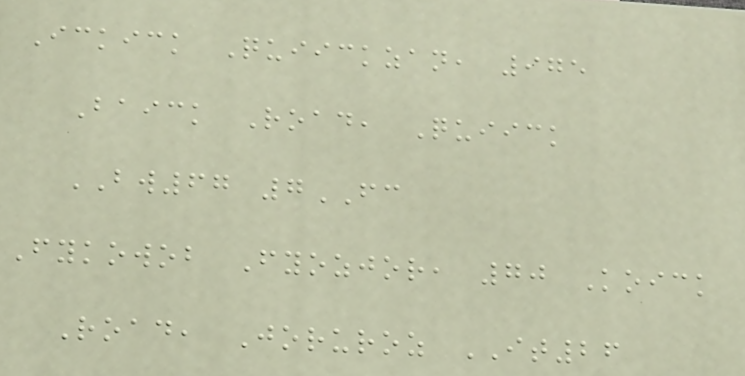Ickick Quiickzan, 975
Baick Road, Quiick
BW67 7FC
Fykowob Fyozjor, 70 Koick
Road, Joruroz IT26
